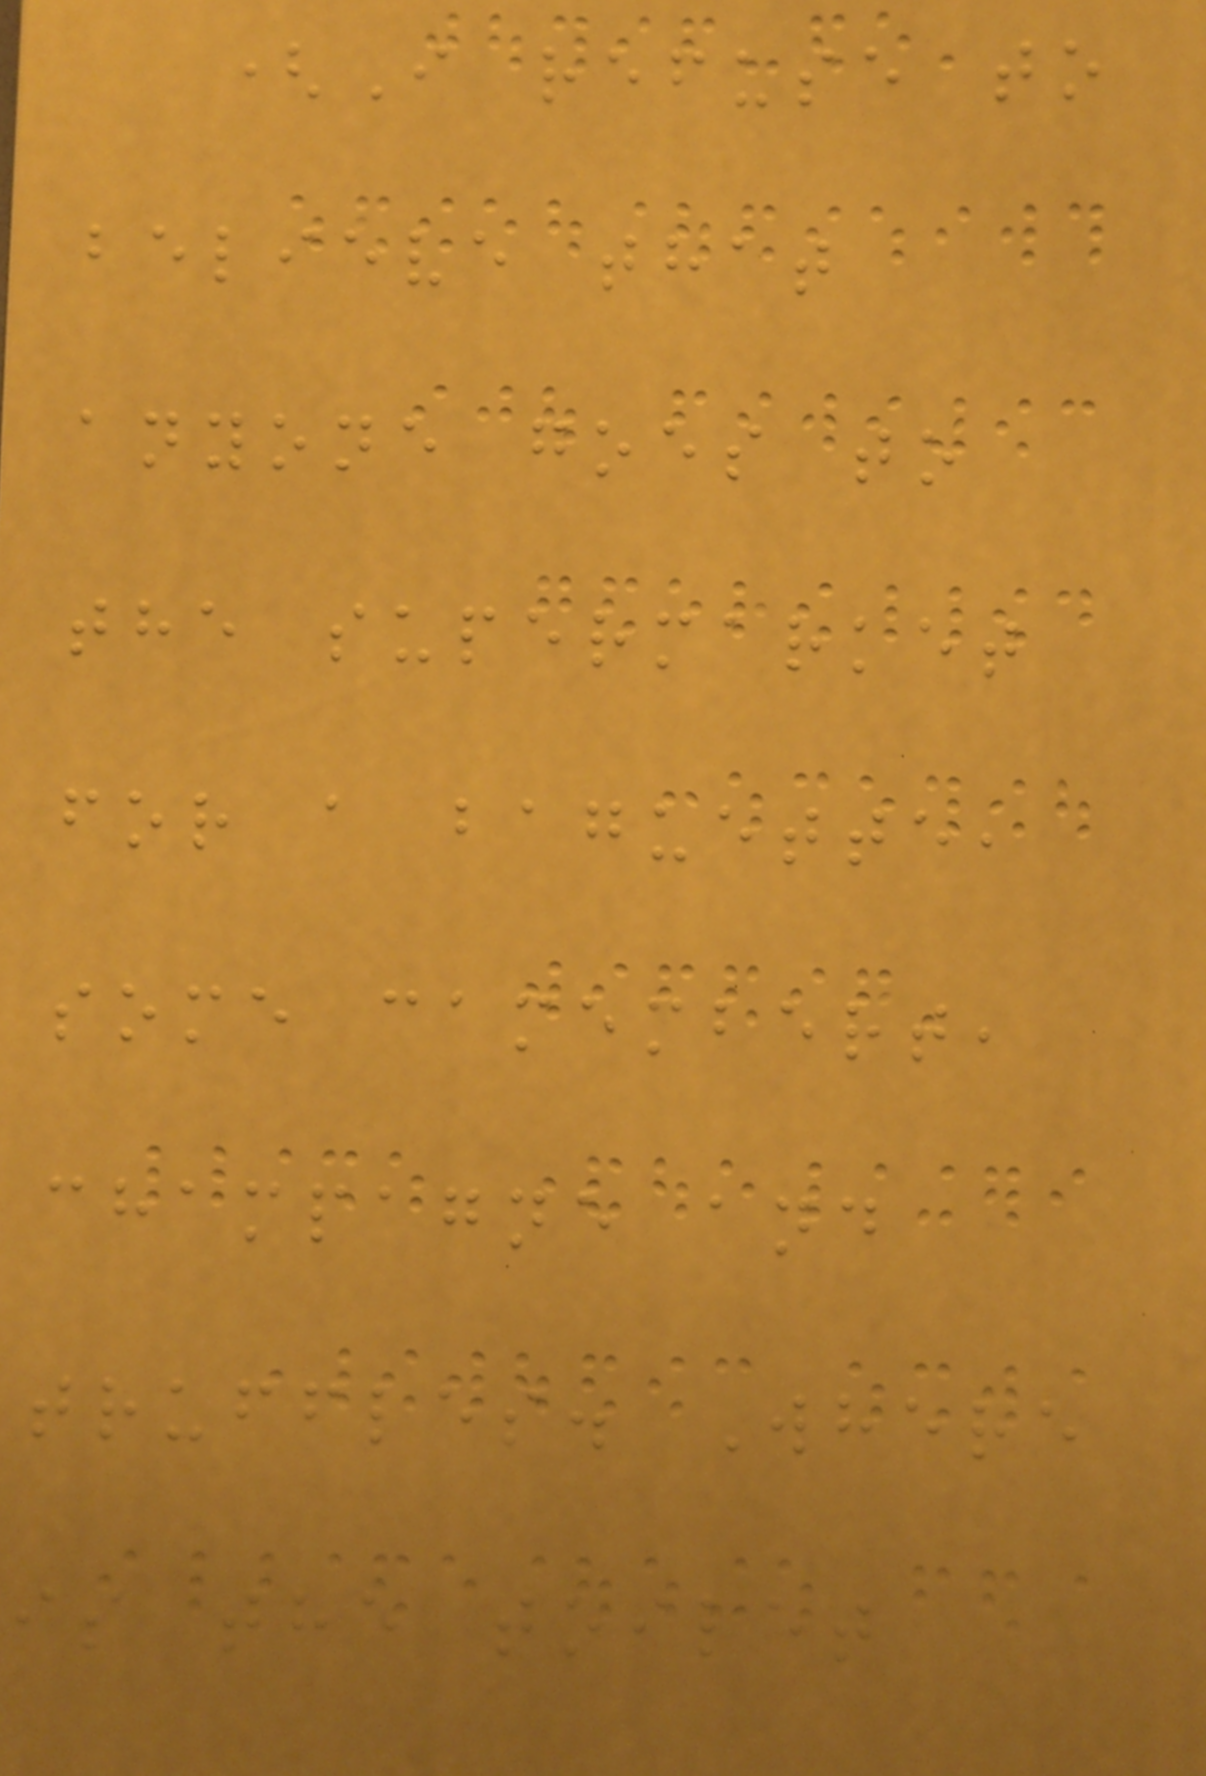(I refuse to
believe that
anyone goes to
the supermarket
for a baguette,
some camembert,
champagne and
truffles. Where
is the toilet
